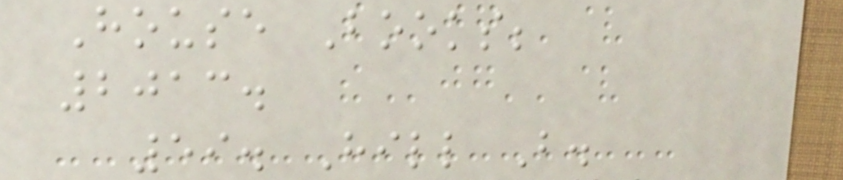House Books;
2013.
59. Hill B.
